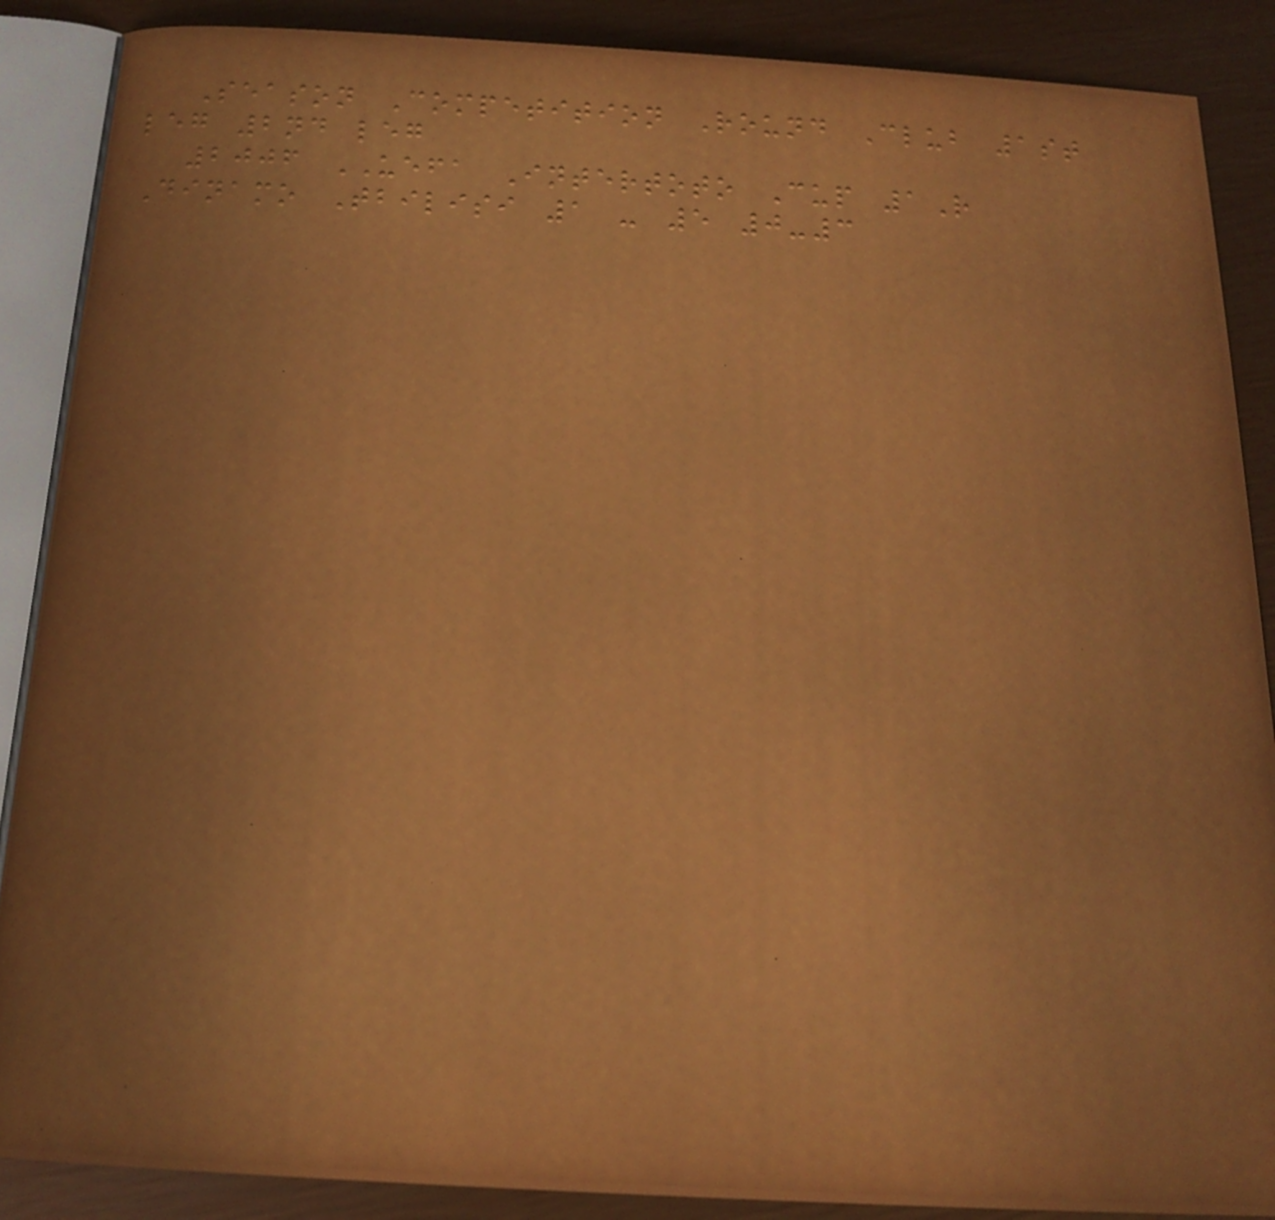Season Competition Round Club 1st
leg 2nd leg
2006 UEFA Intertoto Cup 1R
Dinamo Tbilisi 1 - 5 0-3
